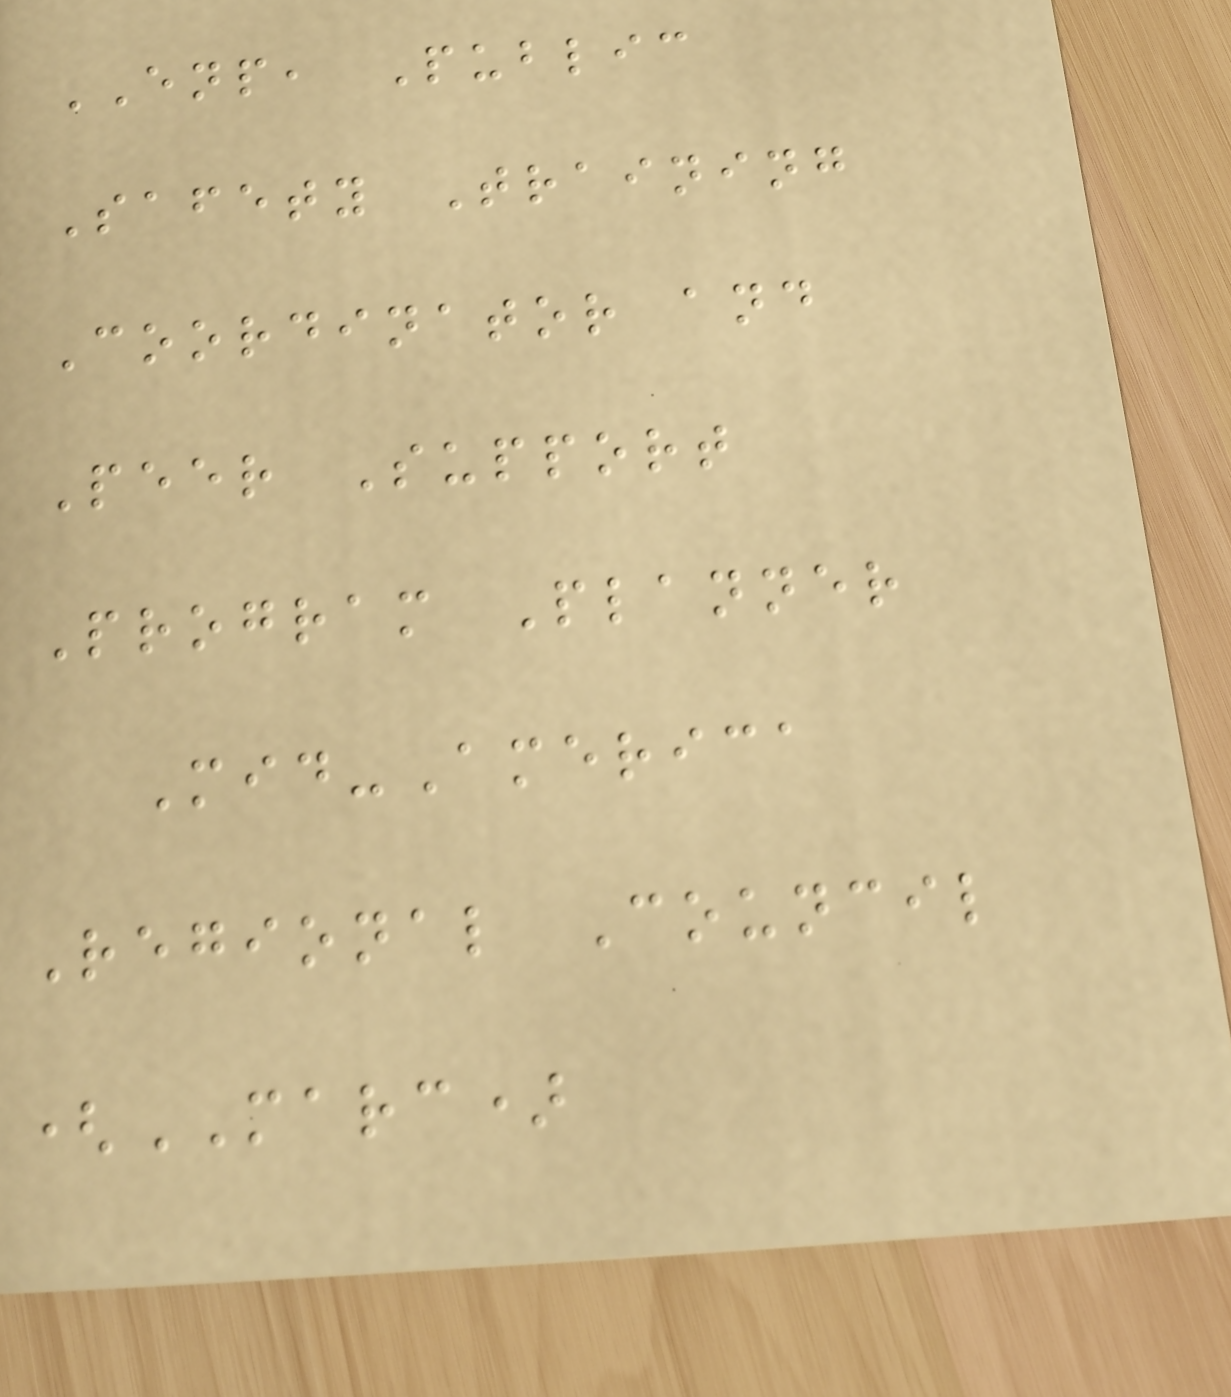ENP, Public
Safety Training
Coordinator and
Peer Support
Program Planner
Mid-America
Regional Council
(MARC)
